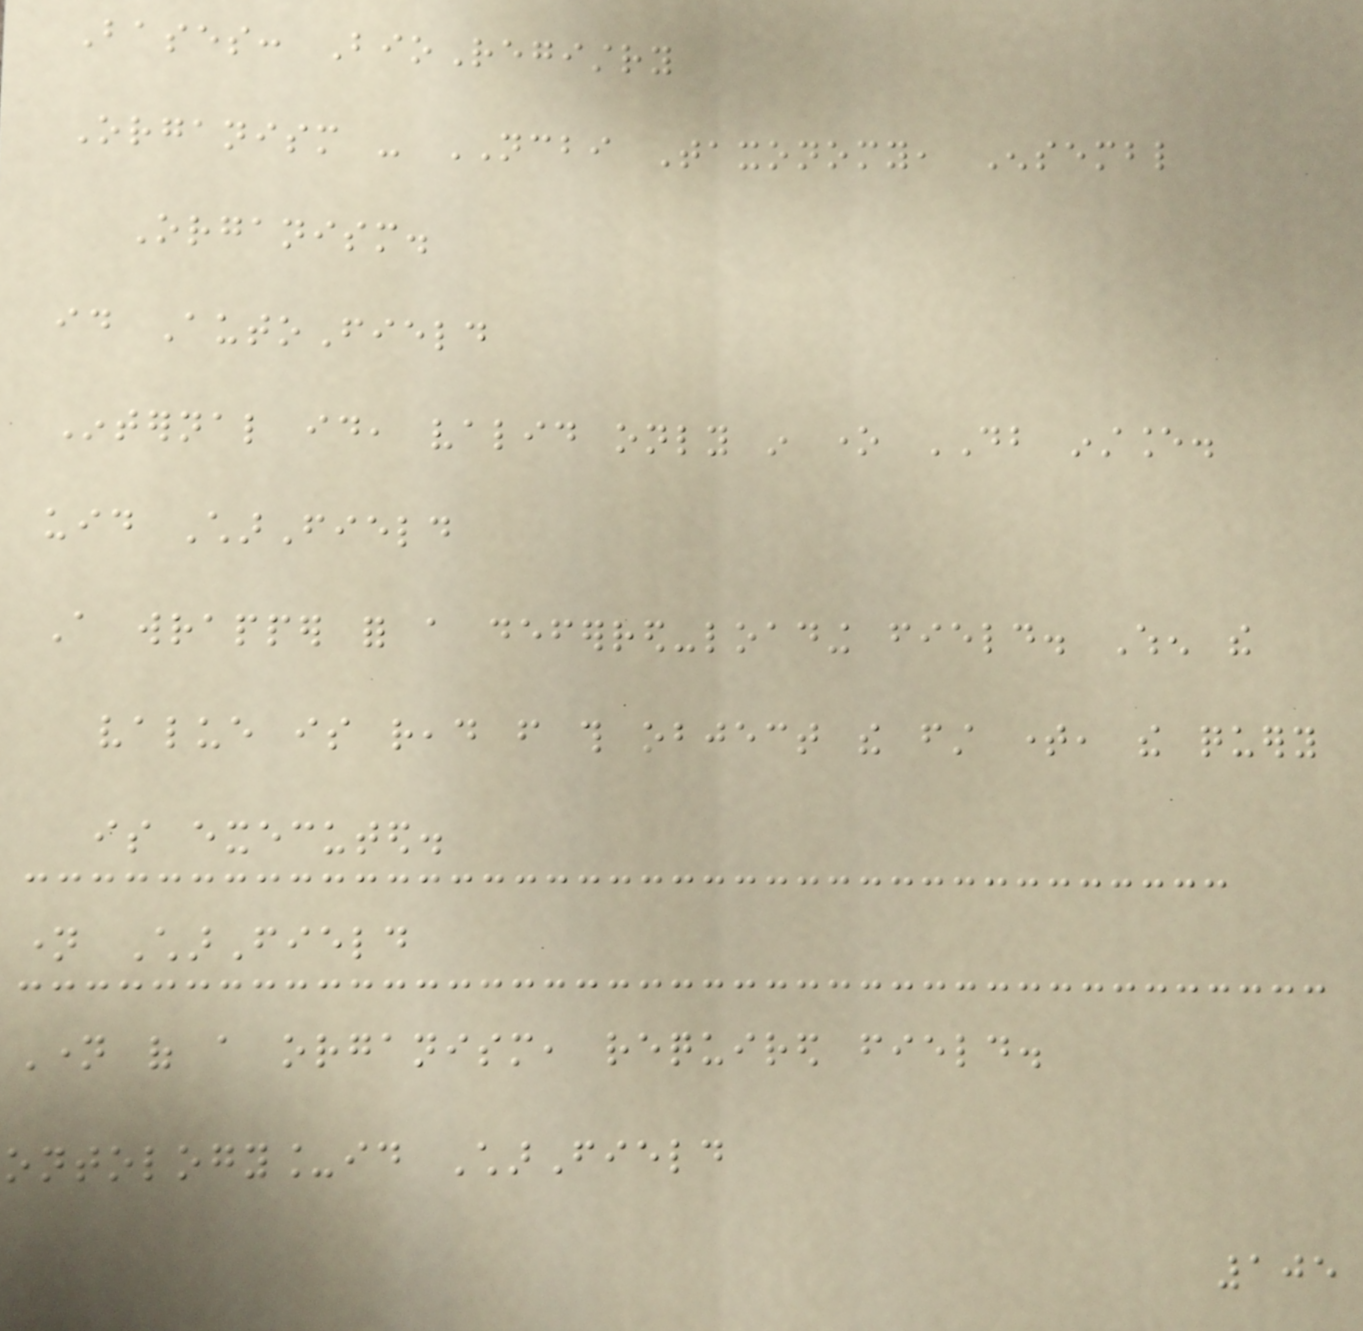Bases: BioRegistry
Organism - NCBI Taxonomy, Ensembl
Organism.
id AutoField
Internal id, valid only in one DB instance.
uid CharField
A wrapper for a deferred-loading field. When the
value is read from this object the first time, the query
is executed.
name CharField
Name of a organism, required field.
ontology_id CharField
105
